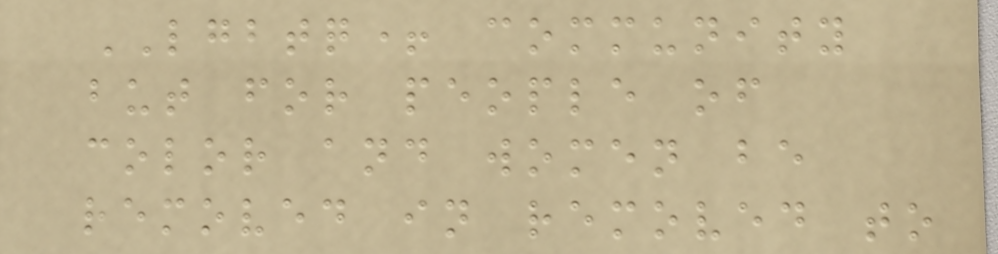LGBTQ+ community
but for people of
color and women be
removed in removed to
